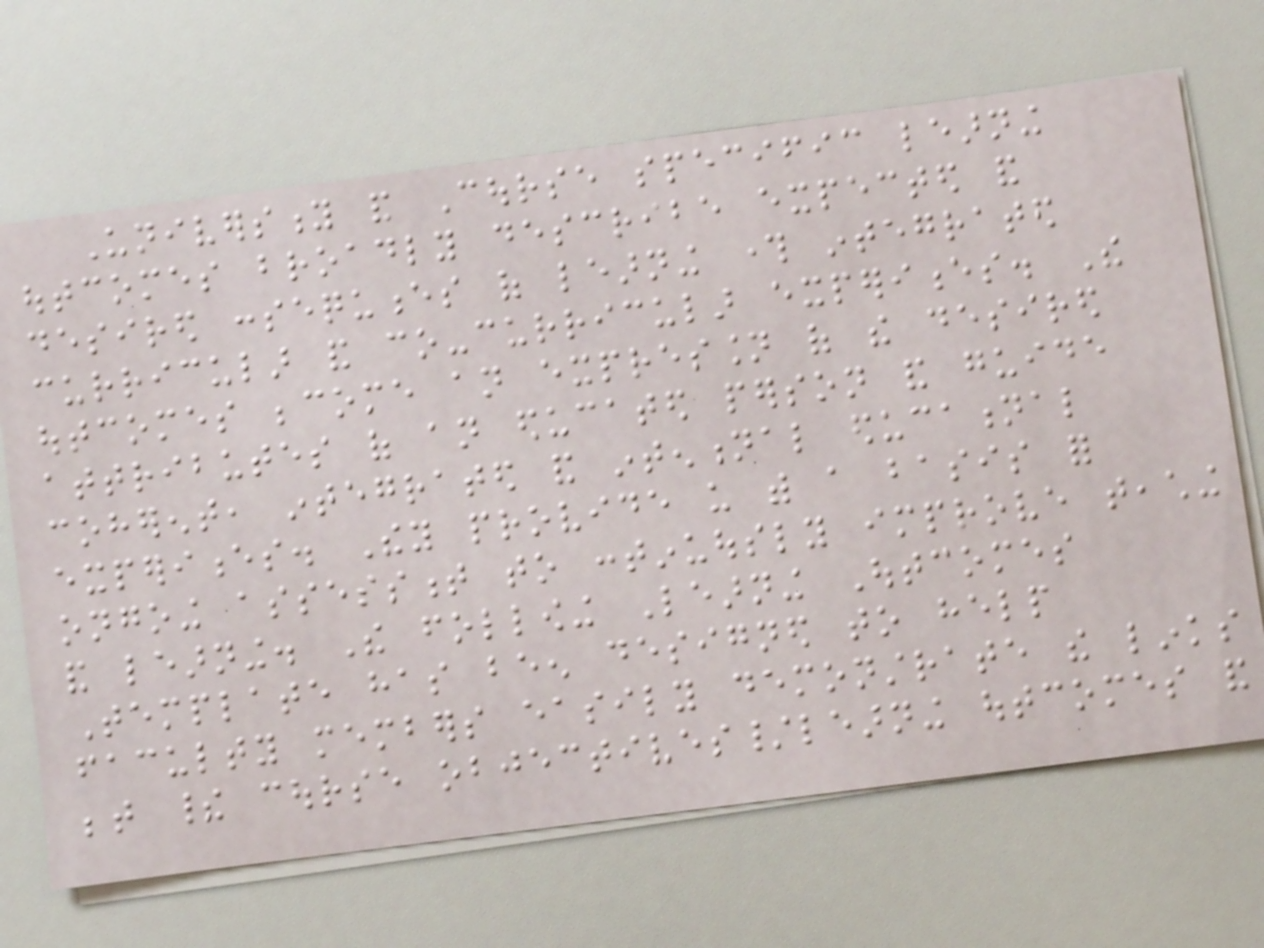University and Course specific learning
outcomes broadly describe expected and
desired consequences of learning through integrated
curricular and co-curricular experiences. The
outcomes become an expression of the desired
attributes of an educated person and guide
coherent, integrated and intentional educational
experiences. They provide us with a basis for
ongoing assessment to continuously improve teaching
and learning. The following Learning Outcomes
Template has been designed to help
faculty members easily demonstrate the links
between their course objectives/learning outcomes and
